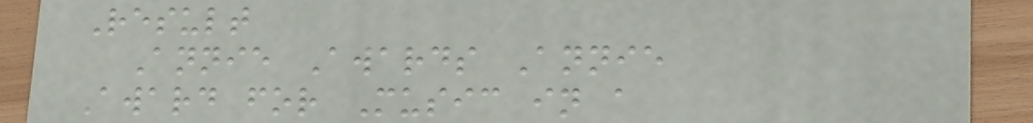Result
Annie Awards Annie
Award for Music in a
